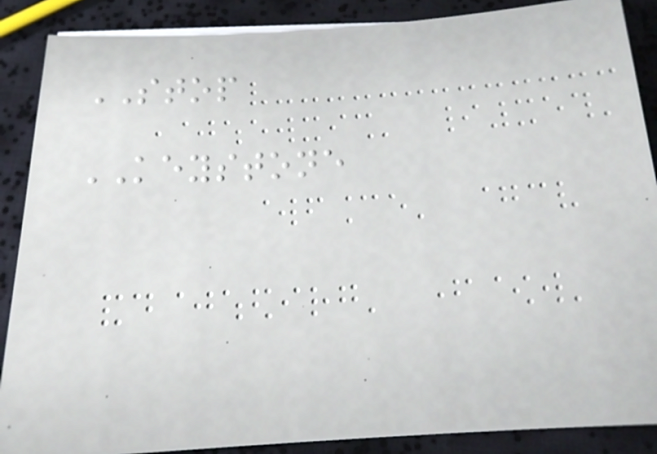STOP
KEYSTONE
